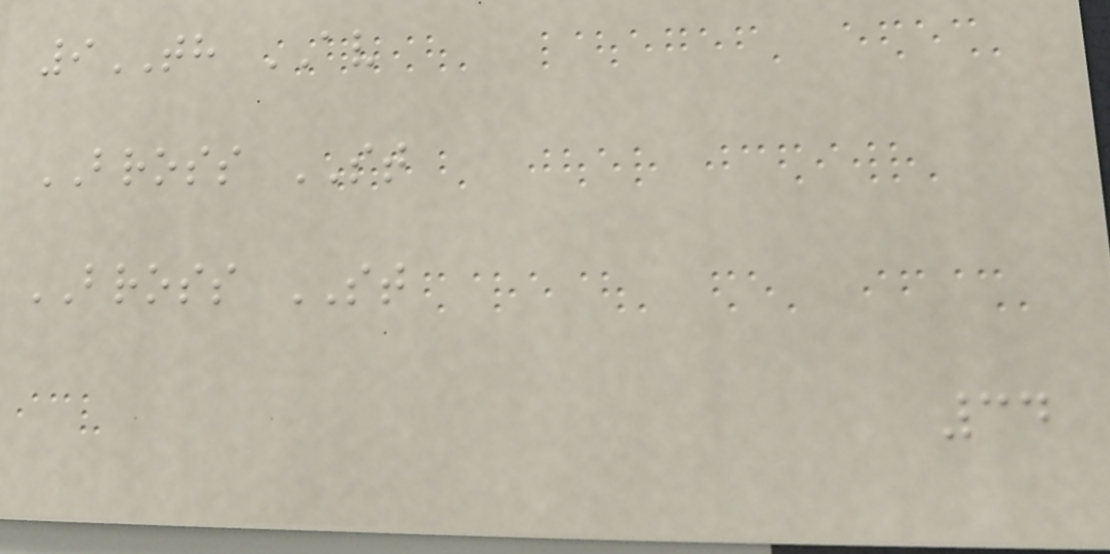9TH AV
BROSS ST
BROSS ST
34
